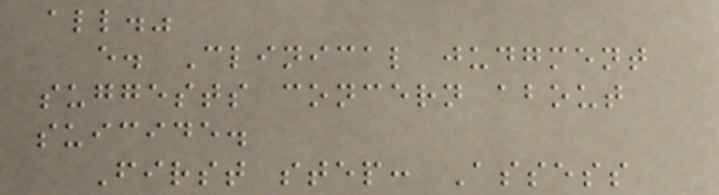all."
e. Clinical judgment
suggests concern about
suicide.
First step: Assess
